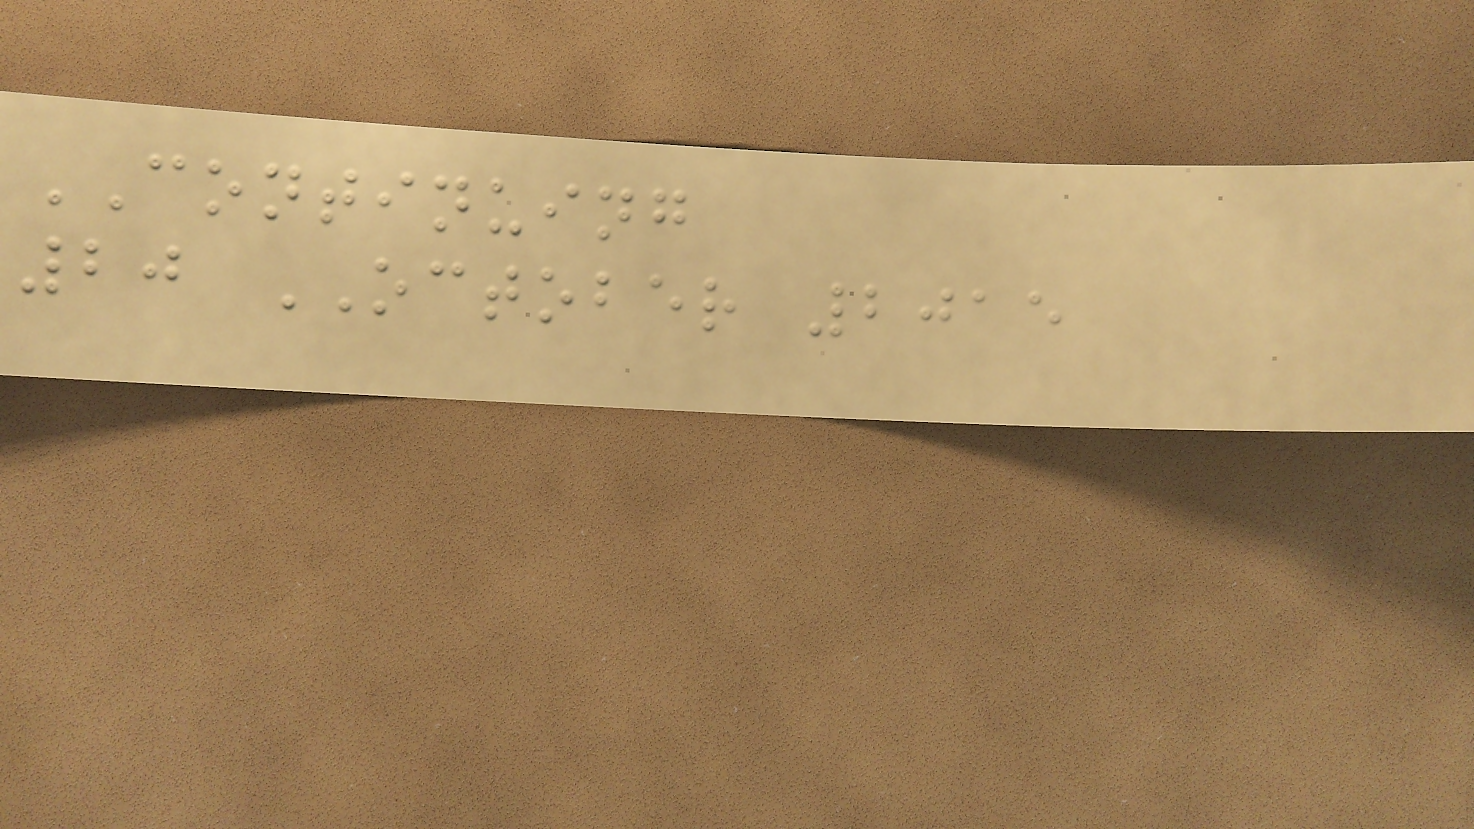CONTINUING
20 OCTOBER 2015
